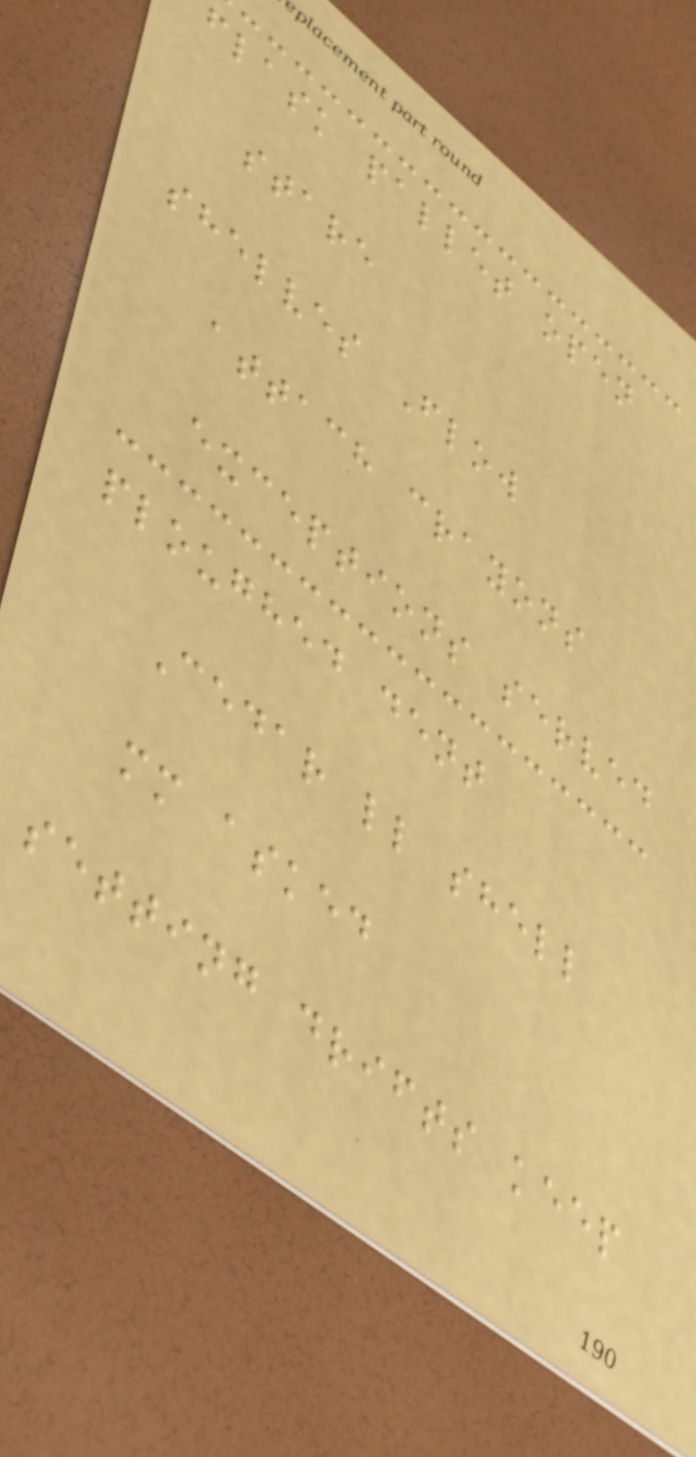flask pallet open
stare
shelves Flow
attach crayons
exceptions served
ploughed dent
Cedar ll shell
mm asked
setting drifts keep
